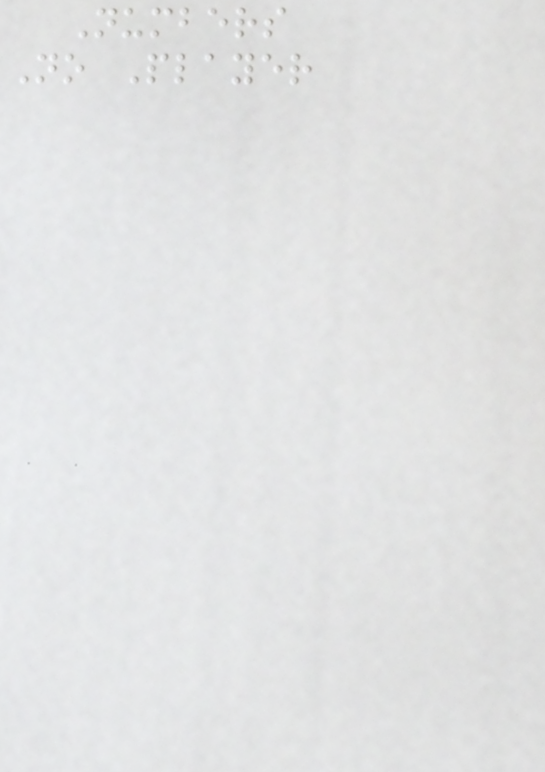Numbers
No Player
